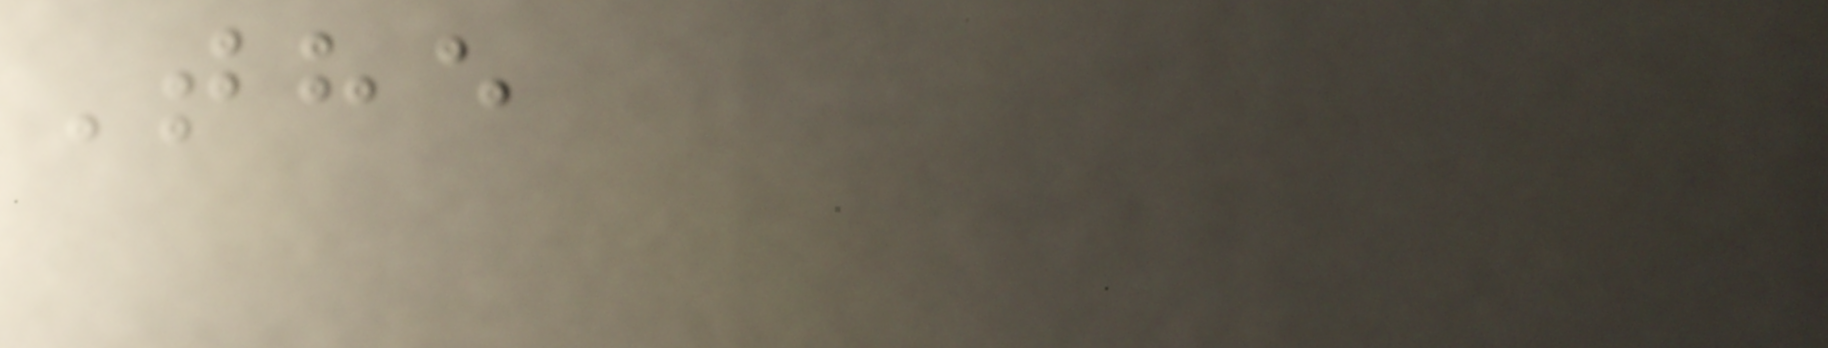The
